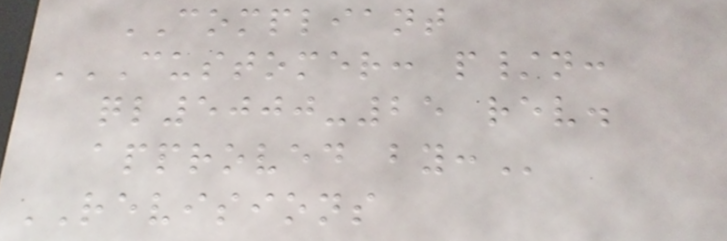COMPLIANT
CUSTOMER: P/N:
QL5000-25 REV.
APPROVED BY:
REVISIONS
